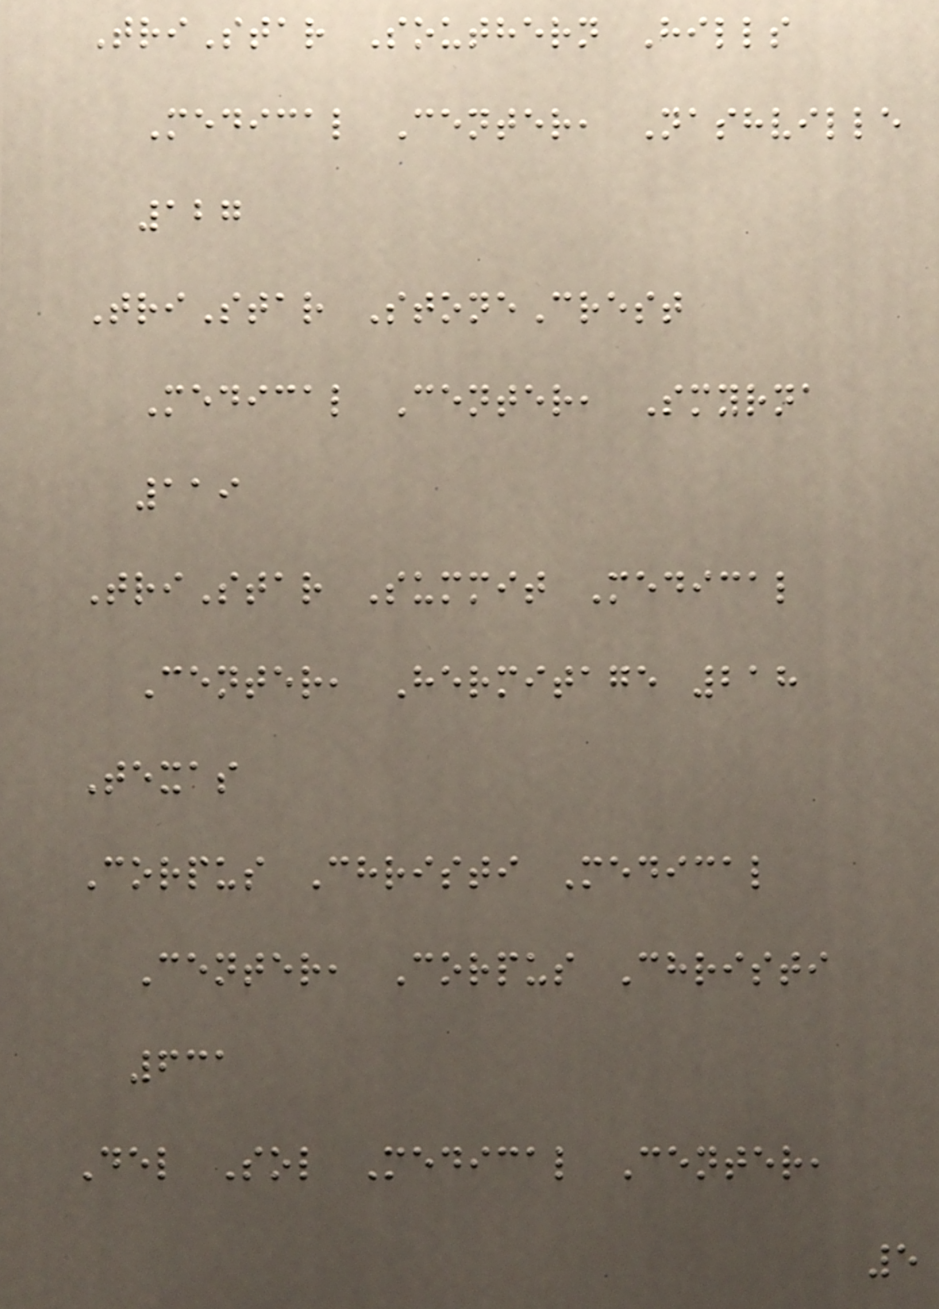TriStar Southern Hills
Medical Center, Nashville
127
TriStar StoneCrest
Medical Center, Smyrna
119
TriStar Summit Medical
Center, Hermitage 218
Texas
Corpus Christi Medical
Center, Corpus Christi
631
Del Sol Medical Center,
5
